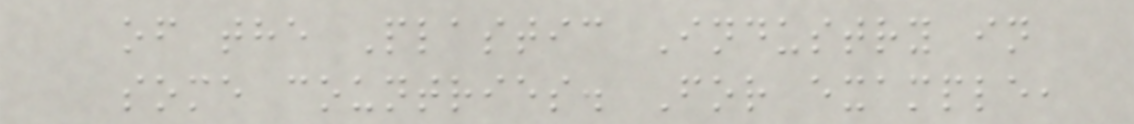of the Plastic Industry in
some countries. For example,
